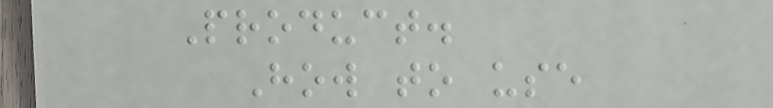Product.
How to use
